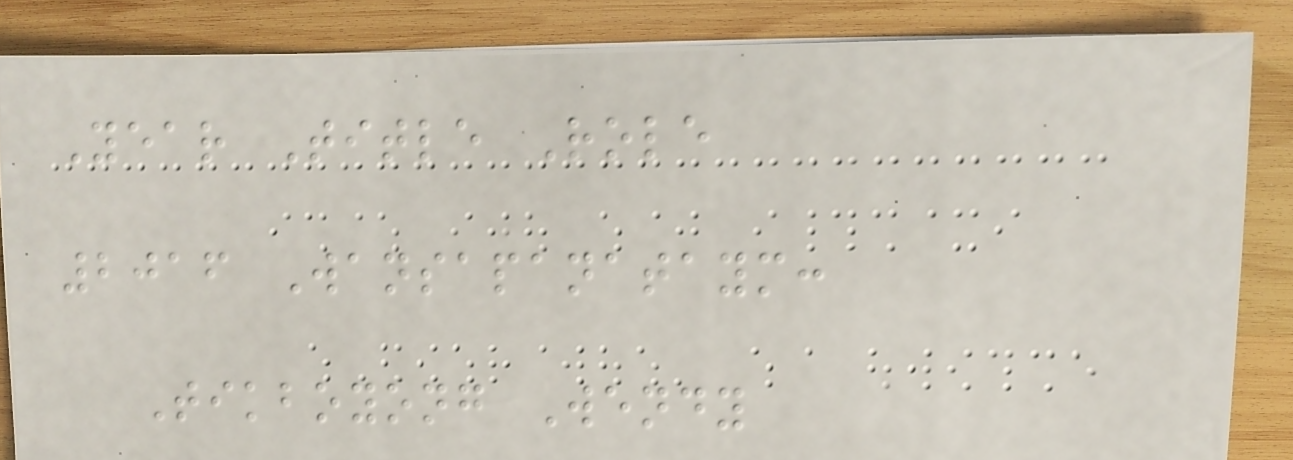Year Title Role
2016 Wansapanataym:
Tikboyong Wendy
